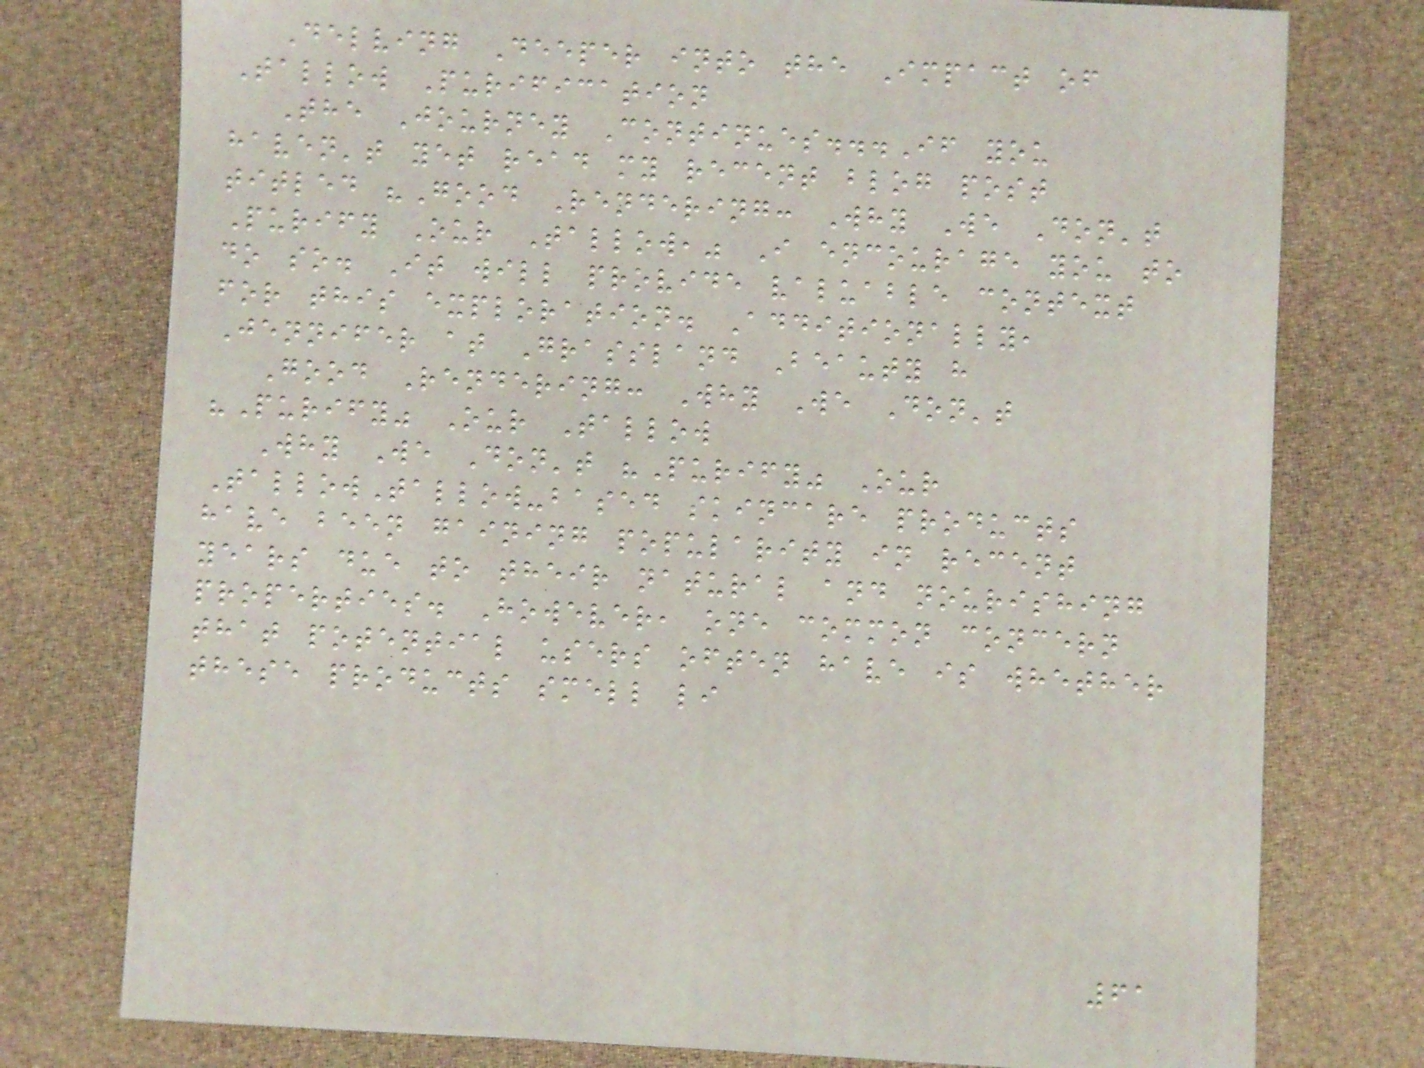Delving Deeper into the Impact of
Tallow Purification
The Journey Continues...If you
haven't yet read my recent blog post
titled "Good Rendering: Why We Don't
Purify Our Tallow," I encourage you to
do so. It will provide valuable context
for this exploration. Additionally,
Jennifer at Grassland Beauty h
Good Rendering: Why We Don't
"Purify" Our Tallow
Why We Don't "Purify" Our
TallowTallow-based skincare products
have been gaining popularity in recent
years due to their natural and nourishing
properties. However, one common concern
that potential users often have is whether
these products smell li
61
